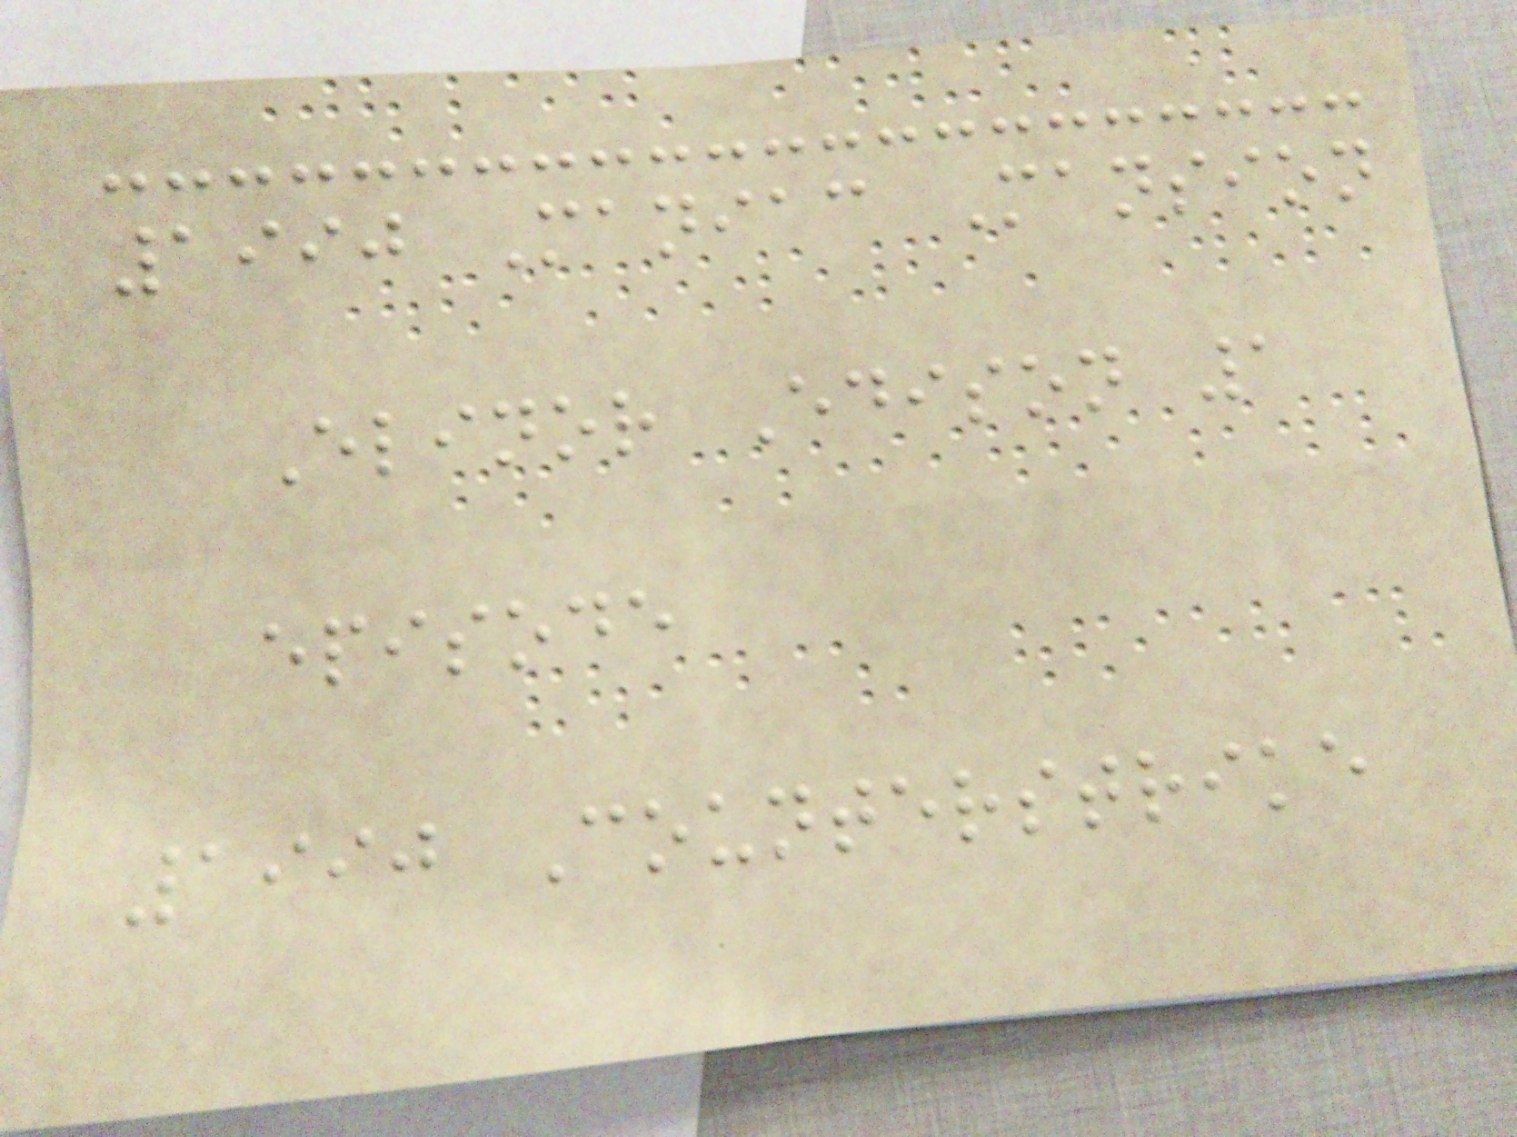1990 Maniac Mansion
Elinor Edison 1
episode
1990 Counterstrike
